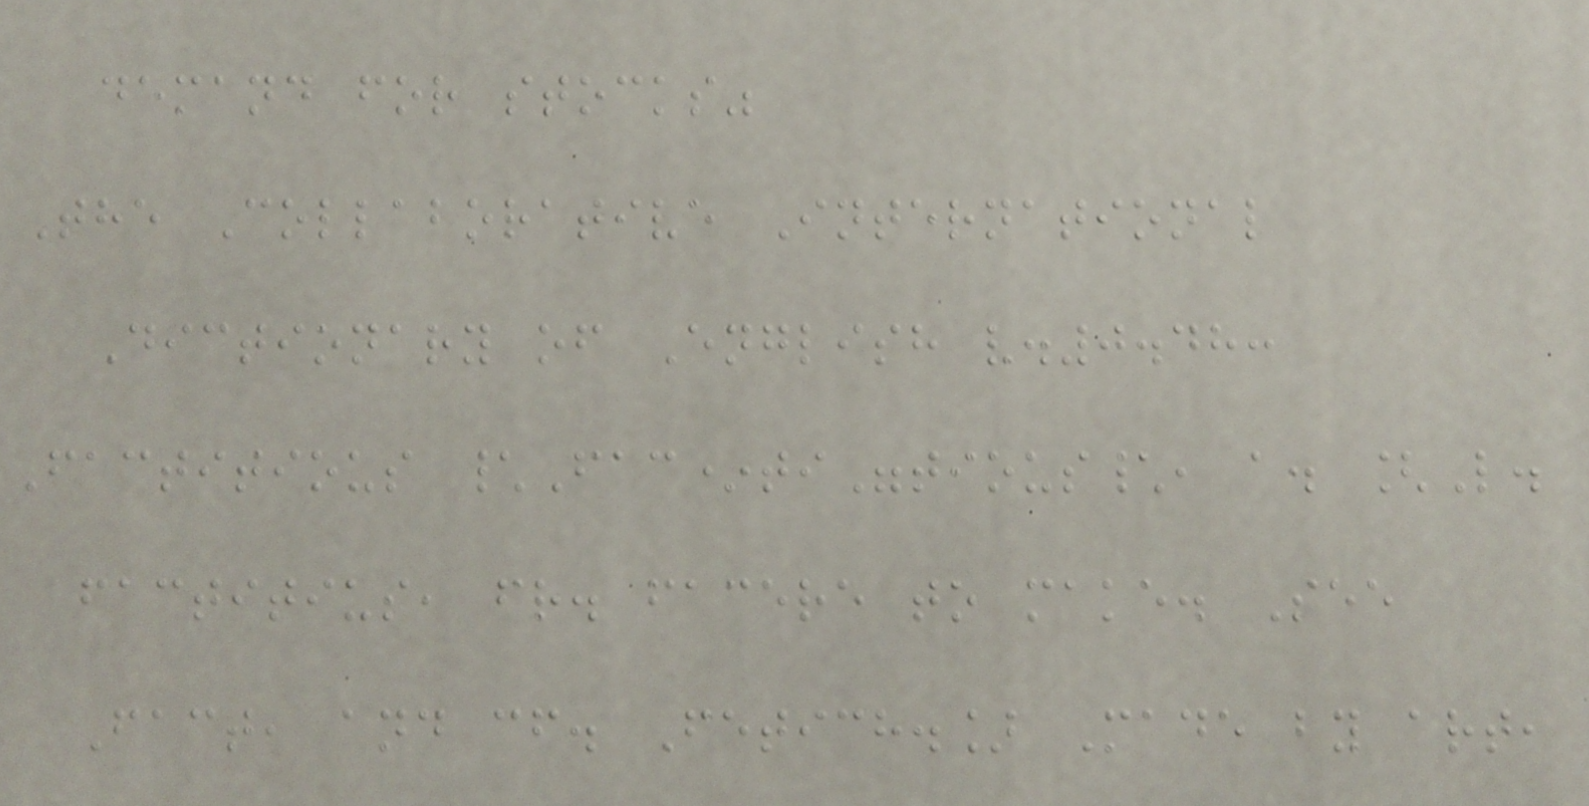demand for stocks"
The Collaborative International
Dictionary of English v.0.48:
Factitious \Fac*ti"tious\, a. [L.
factitius, fr. facere to make. See
Fact, and cf. Fetich.] Made by art,
